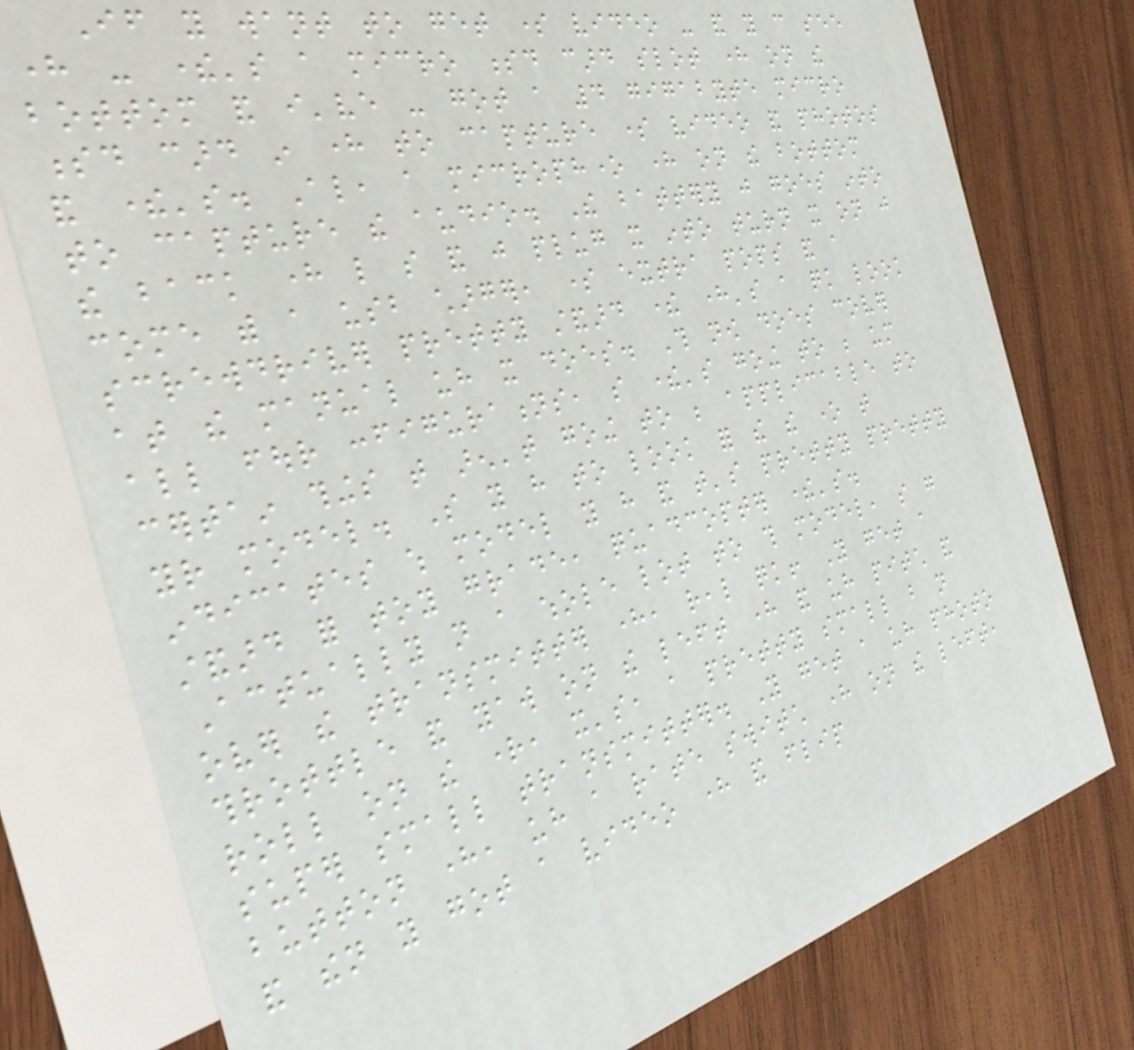If you want to get some video - and you can see
here - there's a micro sd card slot here on the
bottom and i've - got a 4 gigabyte micro
sd card in here to capture some video and photos
and there's. Also, a microphone here on the bottom
to capture the audio. The battery just goes into
the back here like so and just plug it into turn it on just
come with a usb charger, some extra pops and a
screwdriver pretty standard there here's a quick look
at the manual uh it does. This now does cover
all four configurations, so there's going to be um
certain things that aren't going to be applicable to
your model. So you have to look for the the one that
indicates which model you have and that's pretty pretty
standard for toy grade, quadcopter there's.
Actually not a whole lot to this model, so go
over the transmitter here, real quick! You get a
throttle and yaw on the left here and uh pitch and
roll on the right, it's, a pretty small but not
super small transmitter. You get a uh photo
button here, uh a rate switch here on the left,
and then you got a video here and flip
